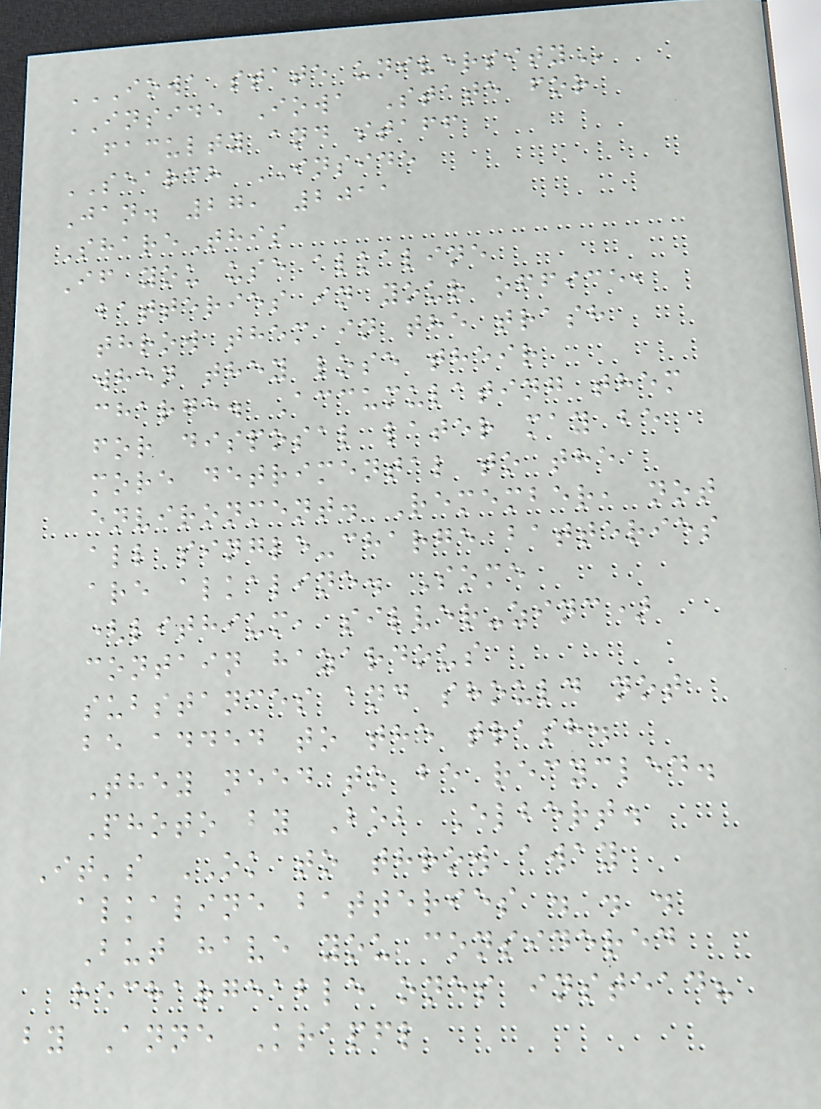IOWA STATE UNIVERSITY
INSIDE Iowa State for
faculty and staff
SEARCH INSIDE
Jan. 27, 2011
ShareThis
If you use alkaline
batteries in your office,
throw them in the trash
when they lose their
charge. Accumulating them
for disposal later may be
more detrimental to the
environment. Remember, not
all single-charge batteries
are alkaline. Some
(lithium, silver-zinc)
contain hazardous
substances and should not
be added to the trash.
They need to be recycled.
Photo by Bob Elbert.
It's OK to throw away
alkaline batteries . . .
But have you considered
rechargeable ones instead?
by Anne Krapfl
